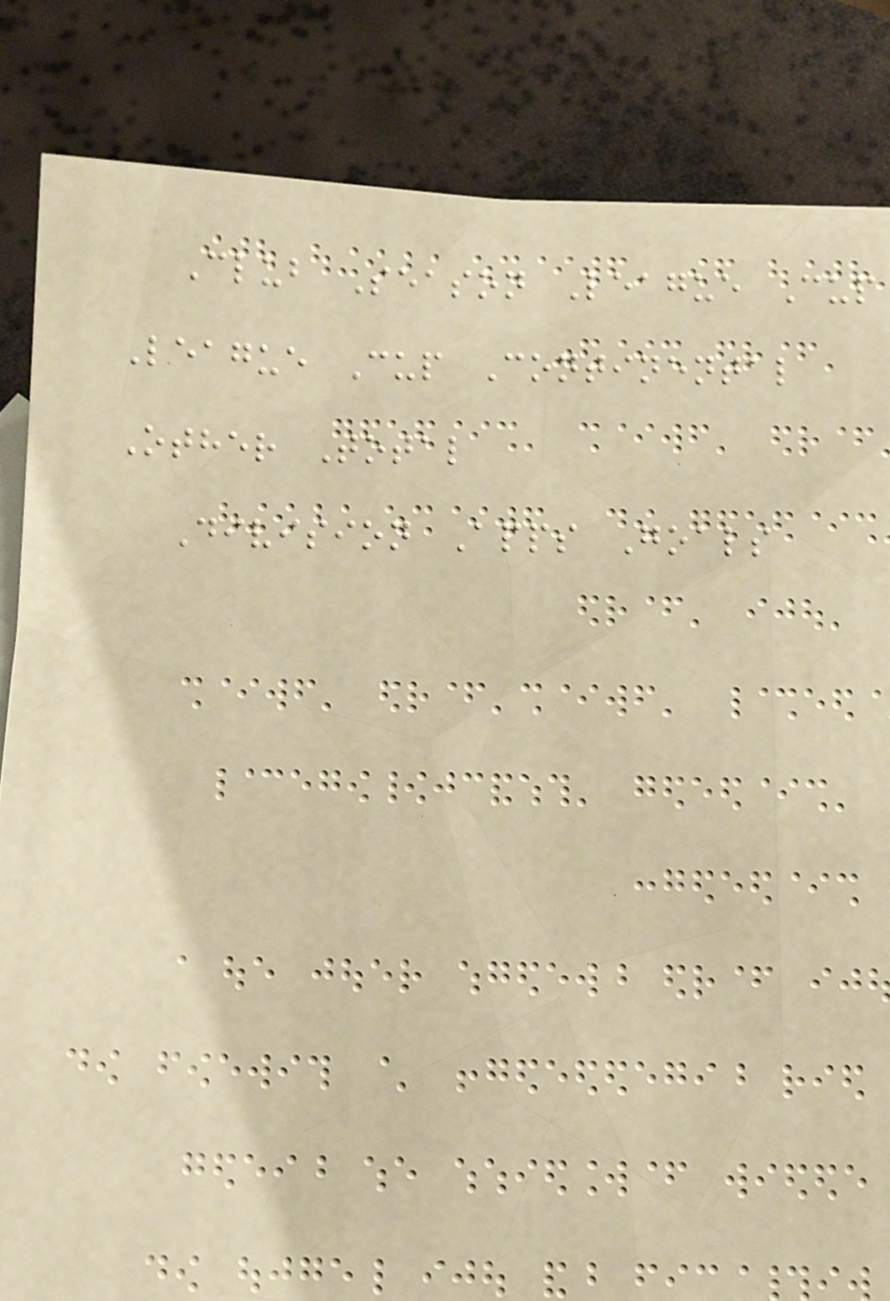Club Season League Cup
League Cup Continental
Other Total
Division Apps Goals
